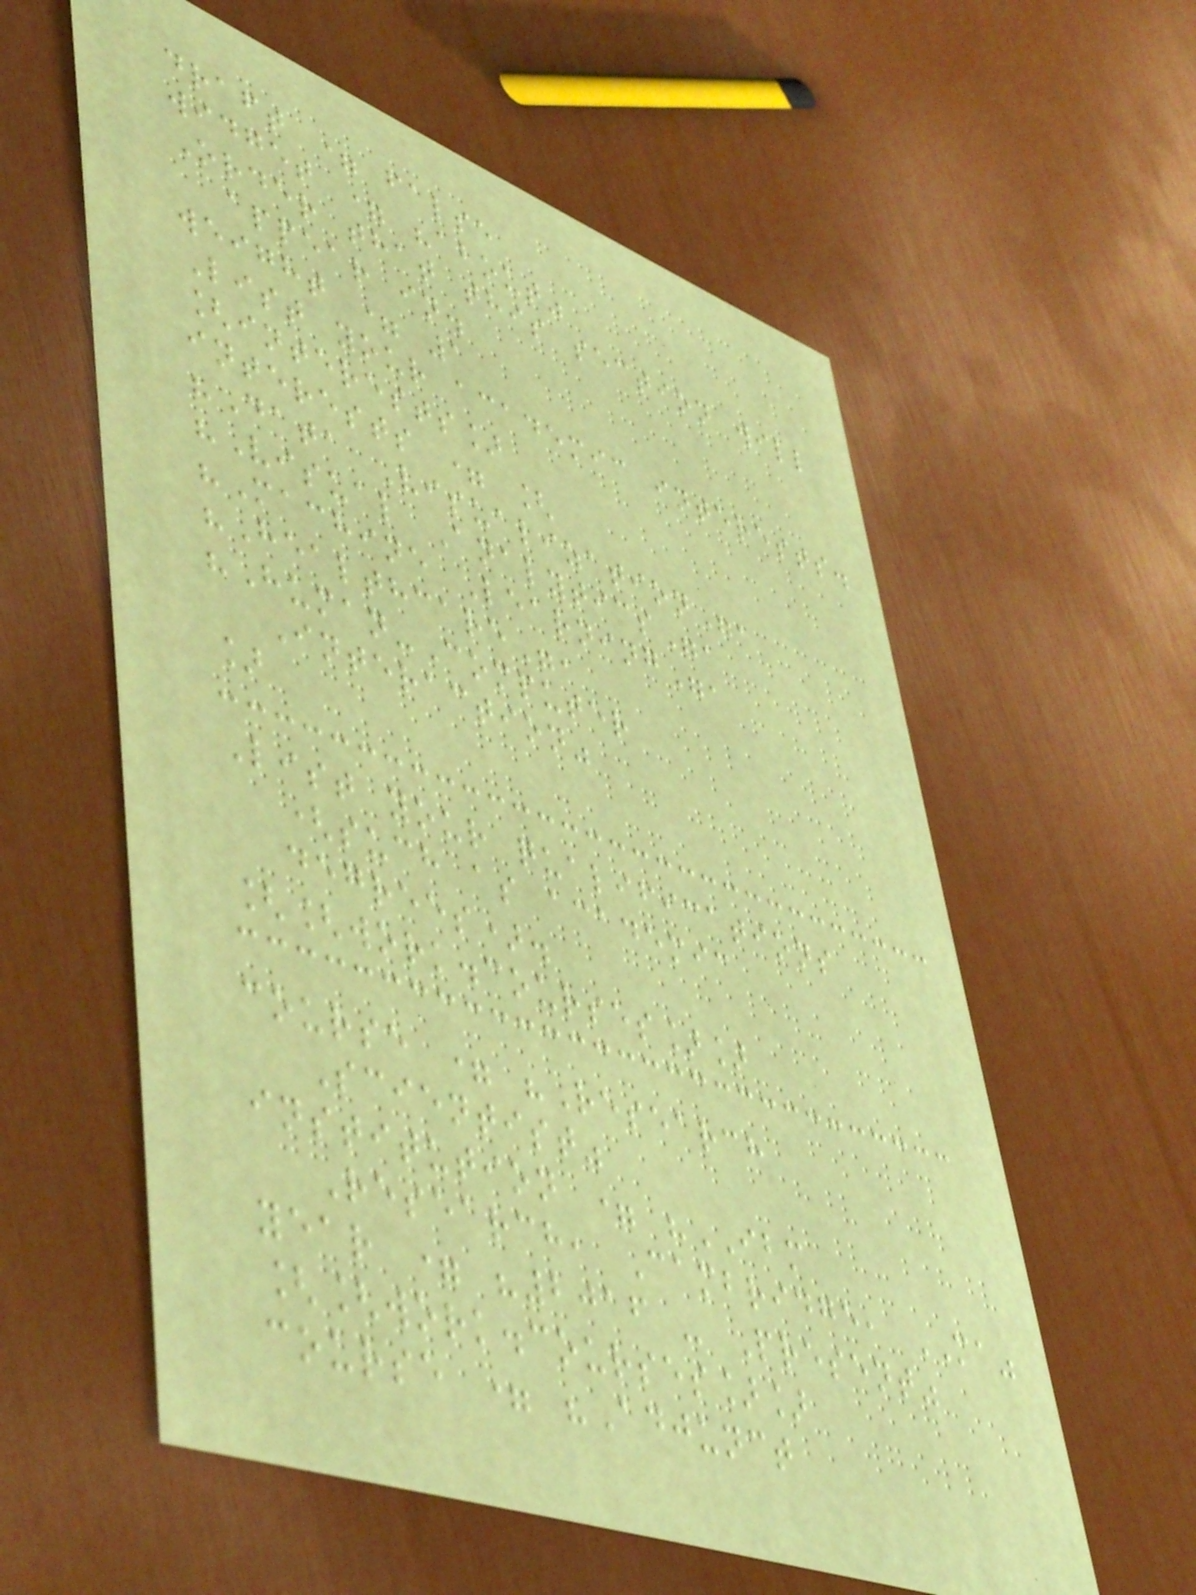draft = false
widget = "about"
Order that this section will
appear in.
weight = 1
List your academic interests.
[interests]
interests = [
"Data Visualization",
"Visual Analytics",
"Machine Learning",
"Healthcare",
"Human-Computer
Interaction"
]
List your qualifications
(such as academic
degrees).
[[work.courses]]
course = "Research
Scientist"
institution = "IBM
Research, Cambridge, MA"
year = "2016 - Present"
[[work.courses]]
course = "Adjunct
